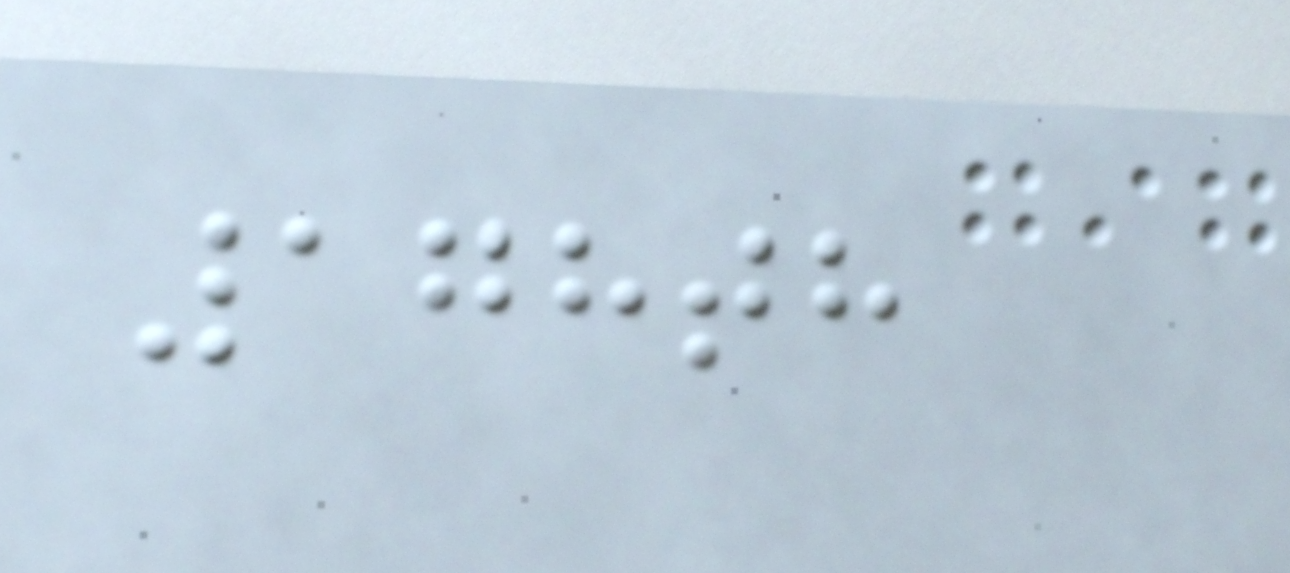178th
